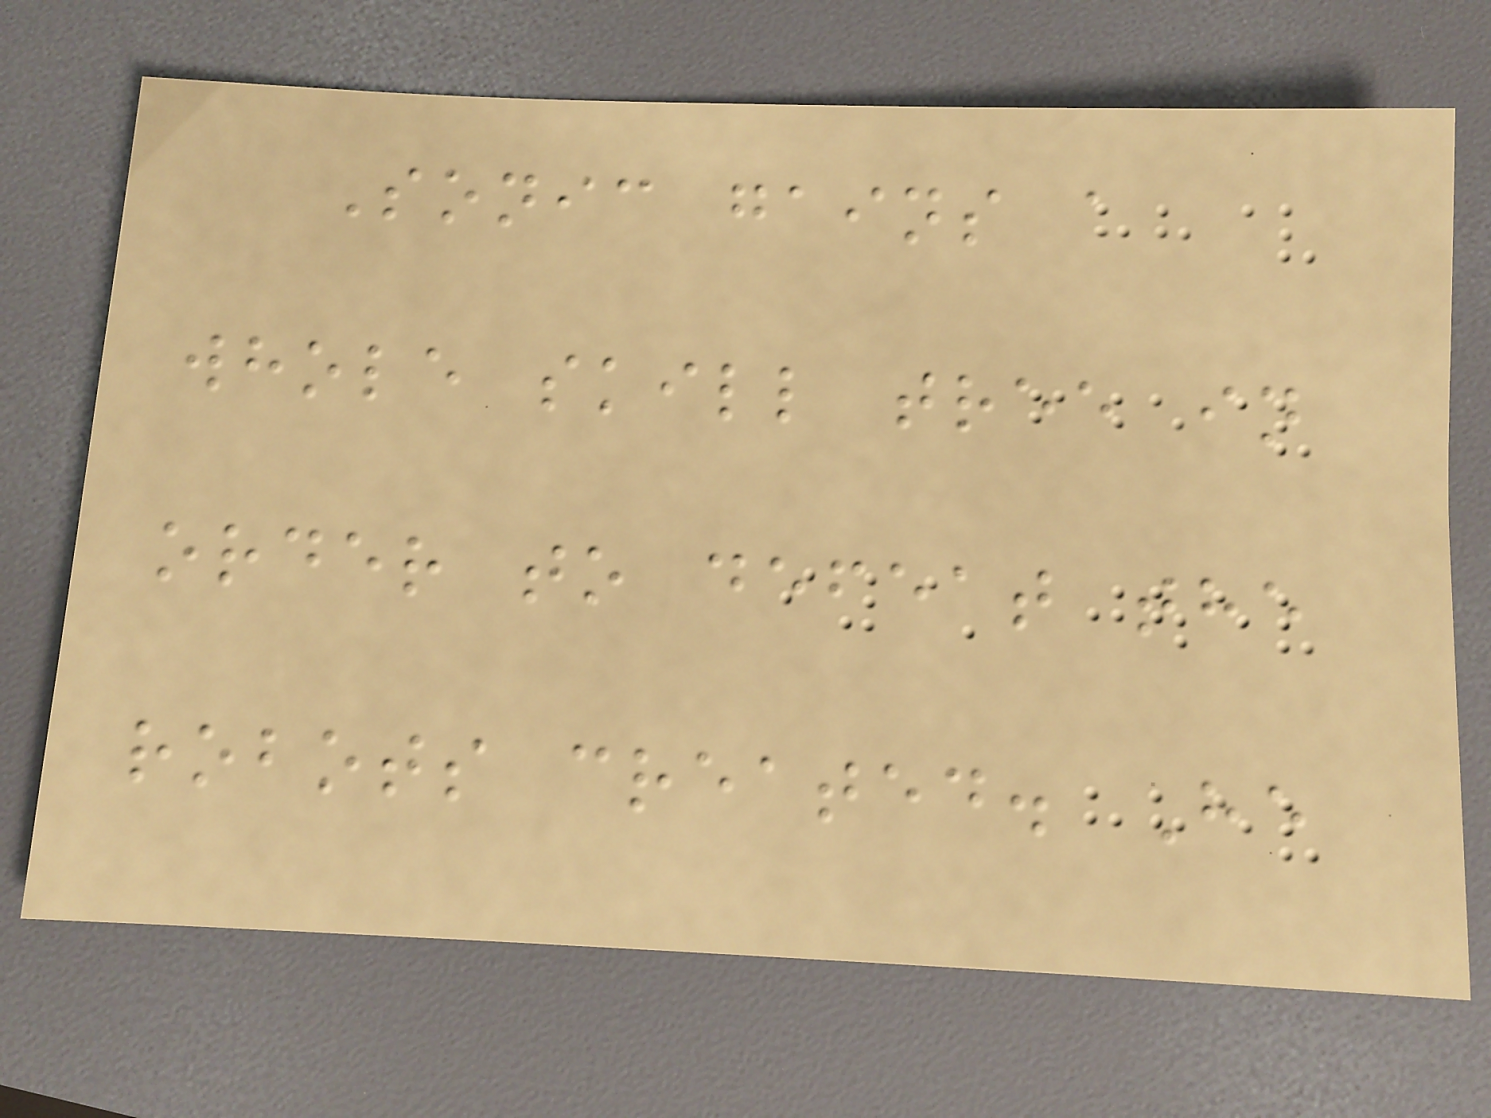Sonic gains a
whole skill tree in
order to defeat the
robots created. He
